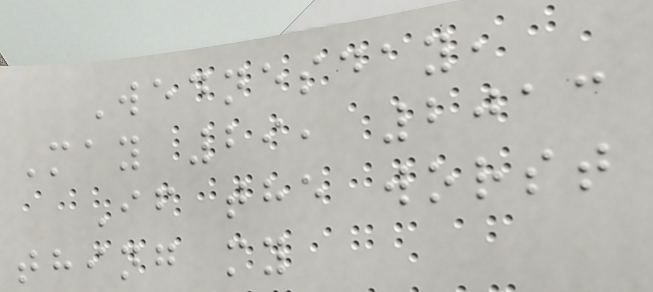Wednesday,
May 29, 2013
If the worst
thing my
